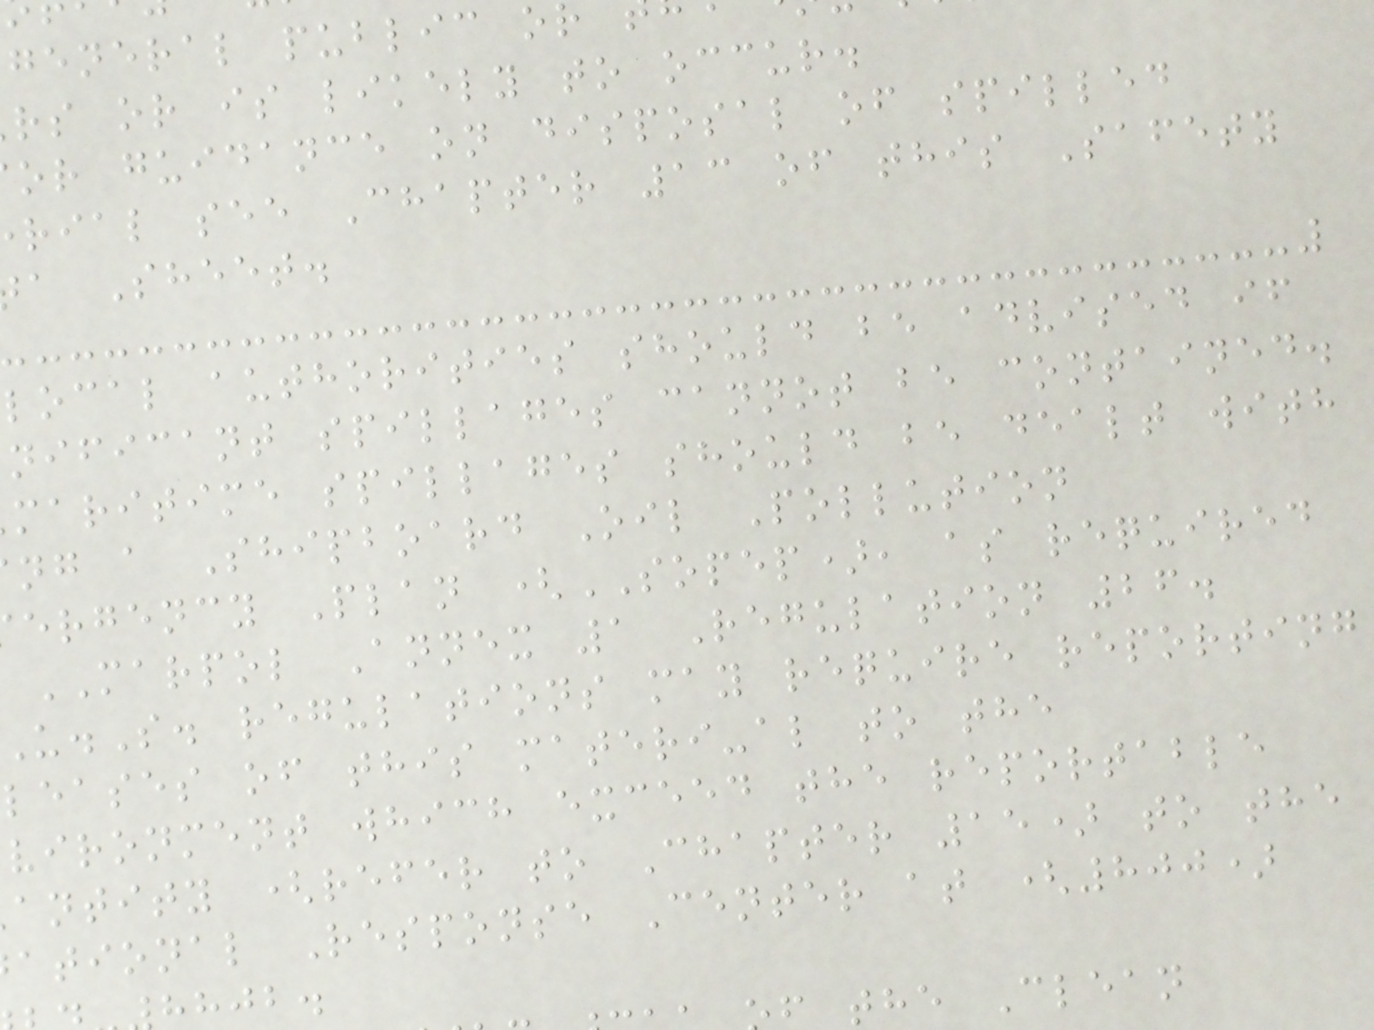general public or
rs or is likely to occur.
or guidance on disposal of spilled
rial see Chapter 13 of this Safety
a Sheet.
local authorities should be advised if
nificant spillages cannot be contained.
maritime spillages should be dealt with
ng a Shipboard Oil Pollution
ergency Plan (SOPEP), as required
MARPOL Annex 1 Regulation 26.
.S. regulations may require reporting
leases of this materi-al to the
vironment which exceed the reportable
antity (refer to Chapter 15) to the
ational Response Center at (800)
hhjb.
the Clean
